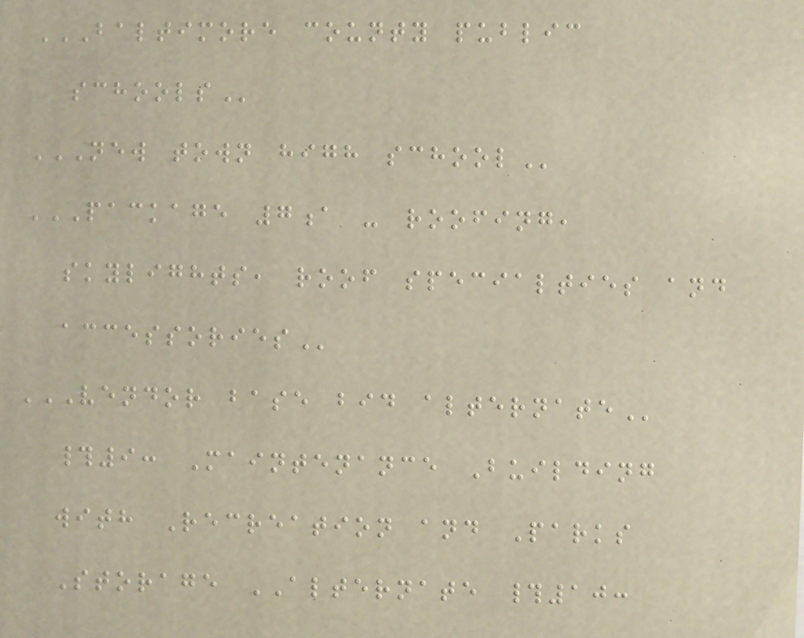BALTIMORE COUNTY PUBLIC
SCHOOLS
NEW TOWN HIGH SCHOOL
PACKAGE 7A - ROOFING,
SKYLIGHTS, ROOF SPECIALTIES AND
ACCESSORIES
VENDOR BASE BID ALTERNATE
#9: Maintenance Building
with Recreation and Parks
Storage ALTERNATE #10:
